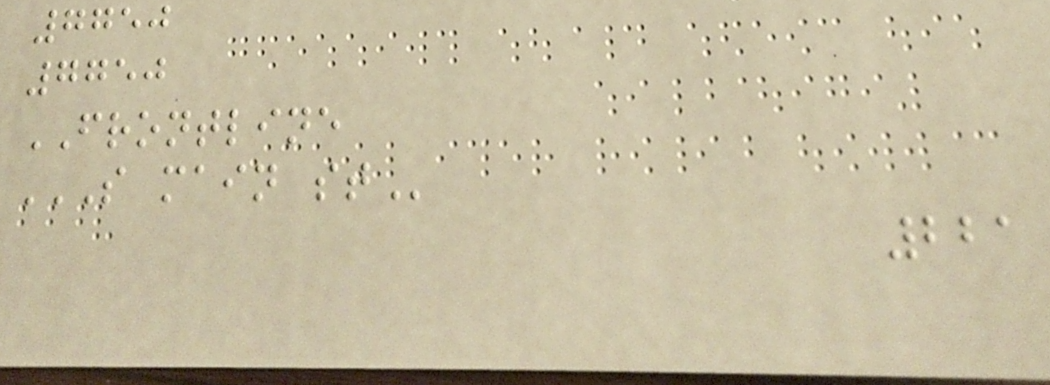7750
7750
FRONTLINE
S MAIN ST
221
